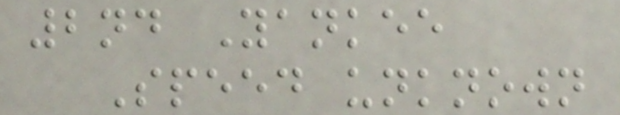2nd Yankee
Speed unknown
